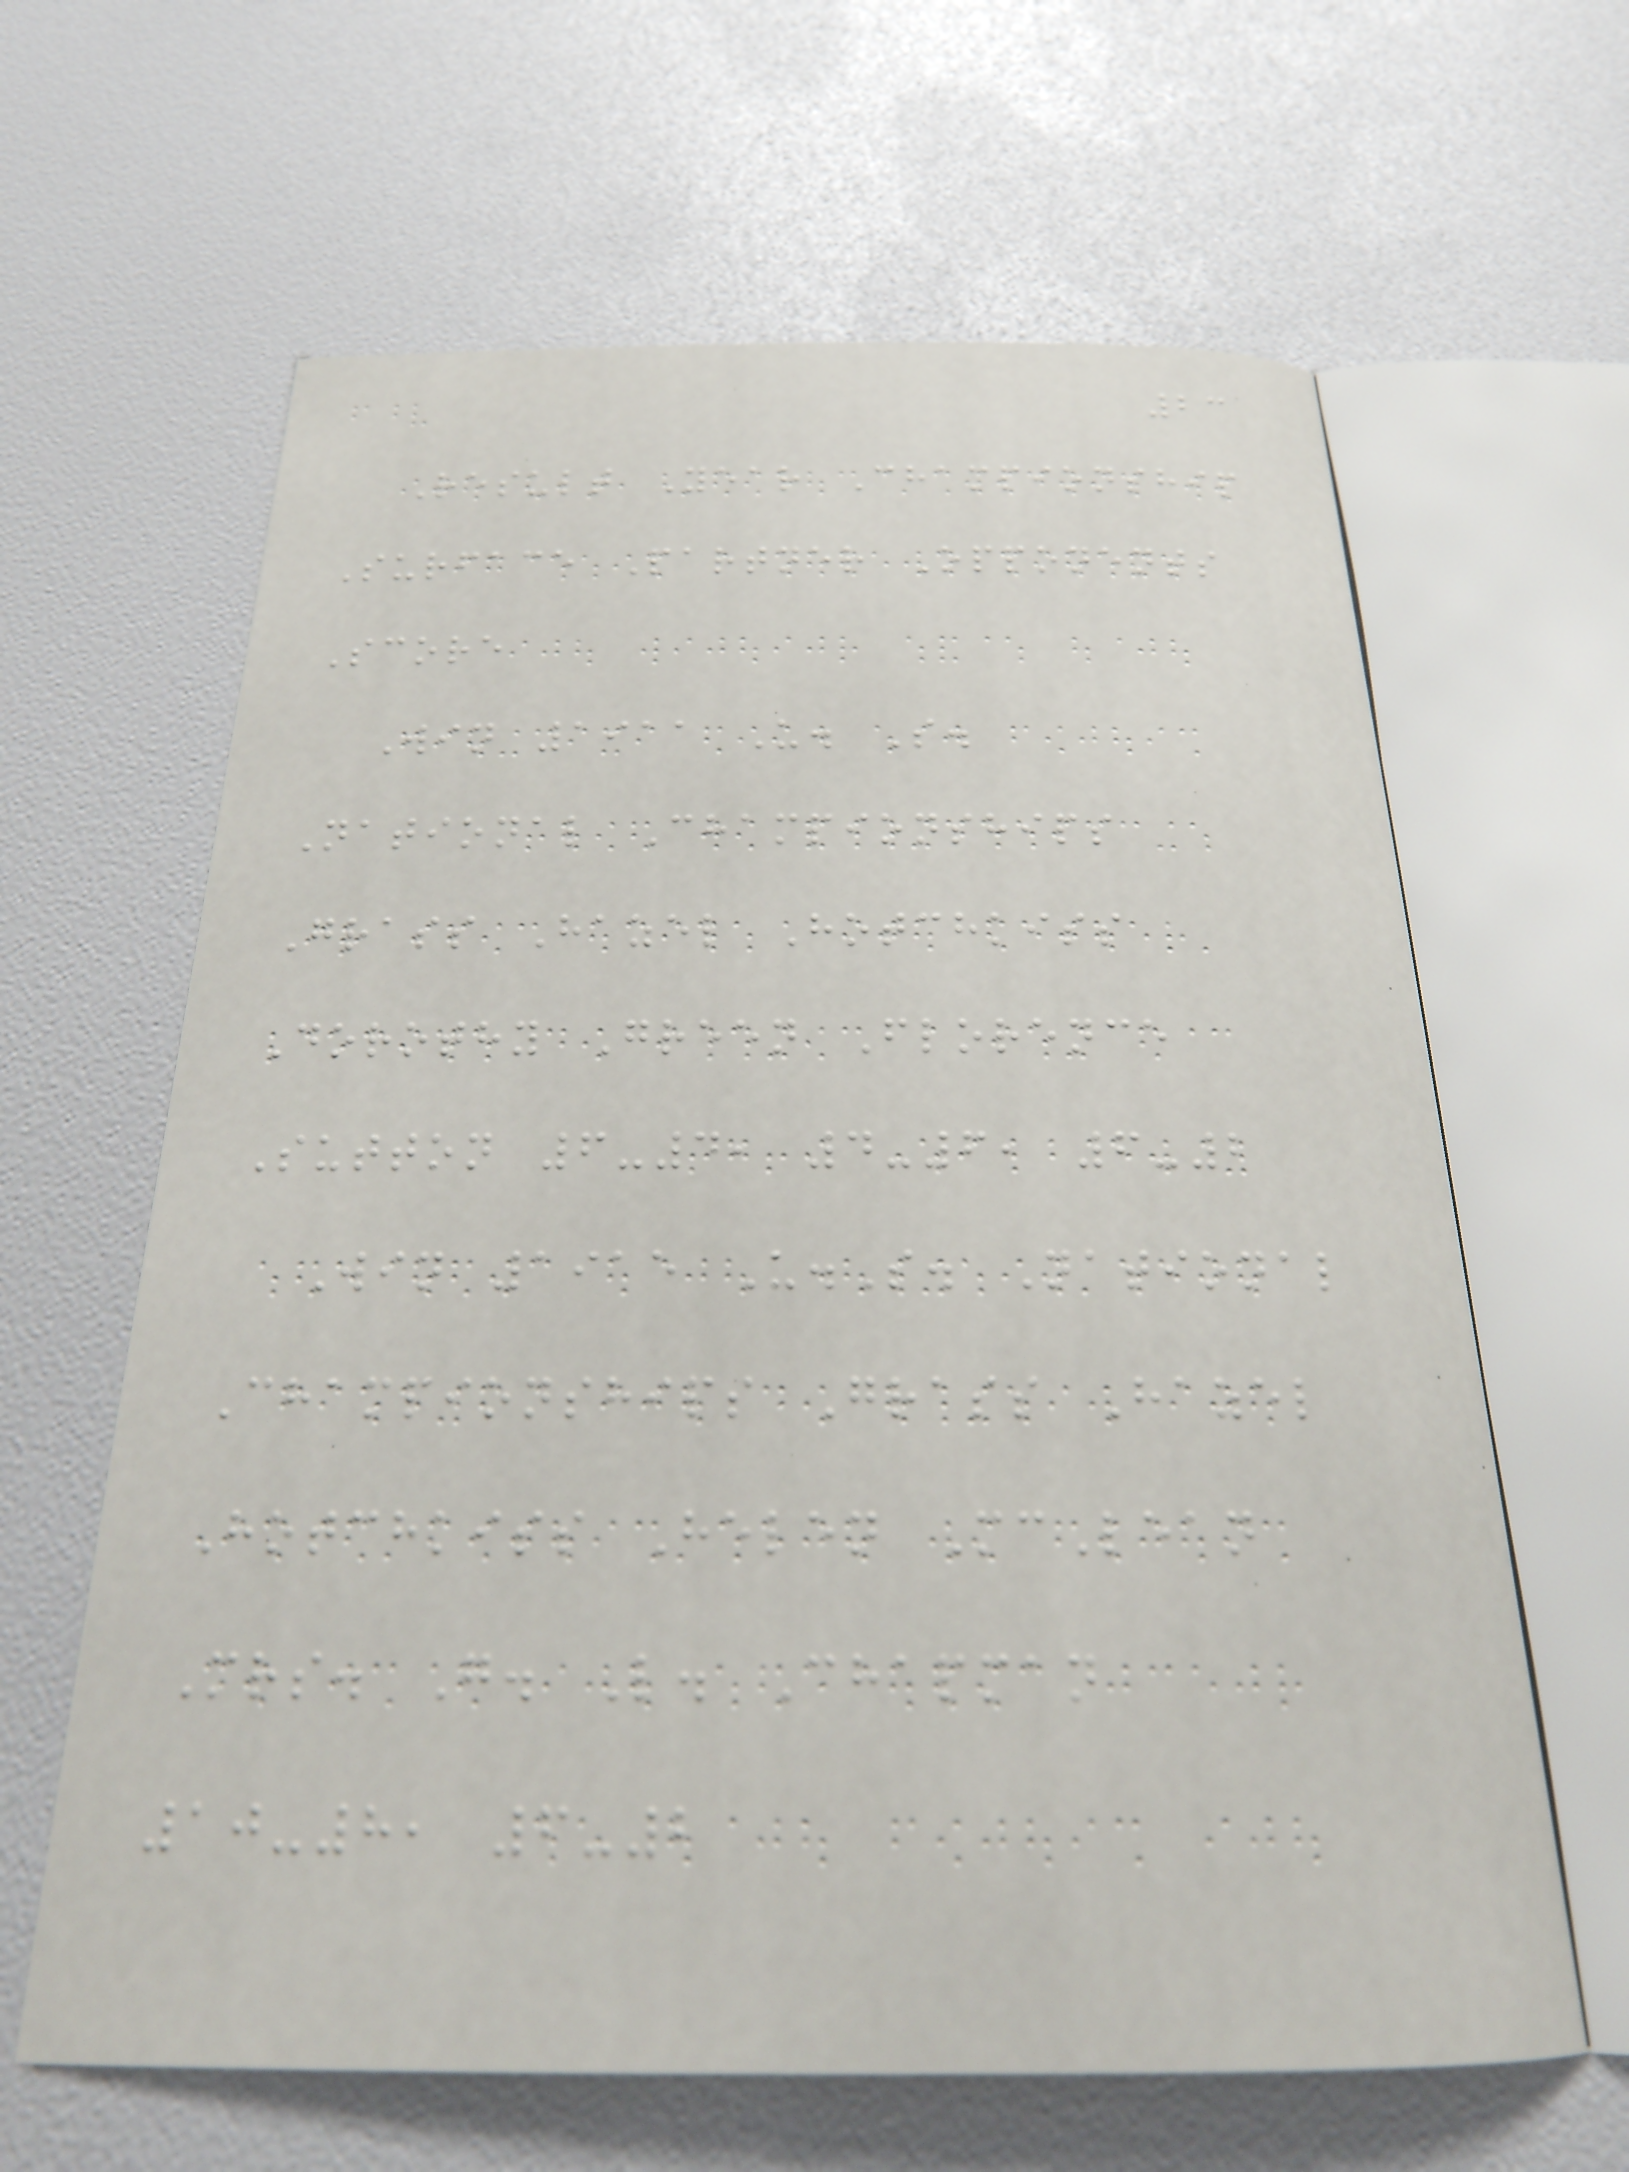23
Result Year Championship
Surface Partner Opponents
Score
Win 1911 U. S.
National Championships
Grass Hazel Hotchkiss
Dorothy Green Florence
Sutton 6-4, 4-6, 6-2
Win 1915 U.S. National
Championships Grass Hazel
Hotchkiss Helen McLean
Mrs. G. L. Chapman
10-8, 6-2
